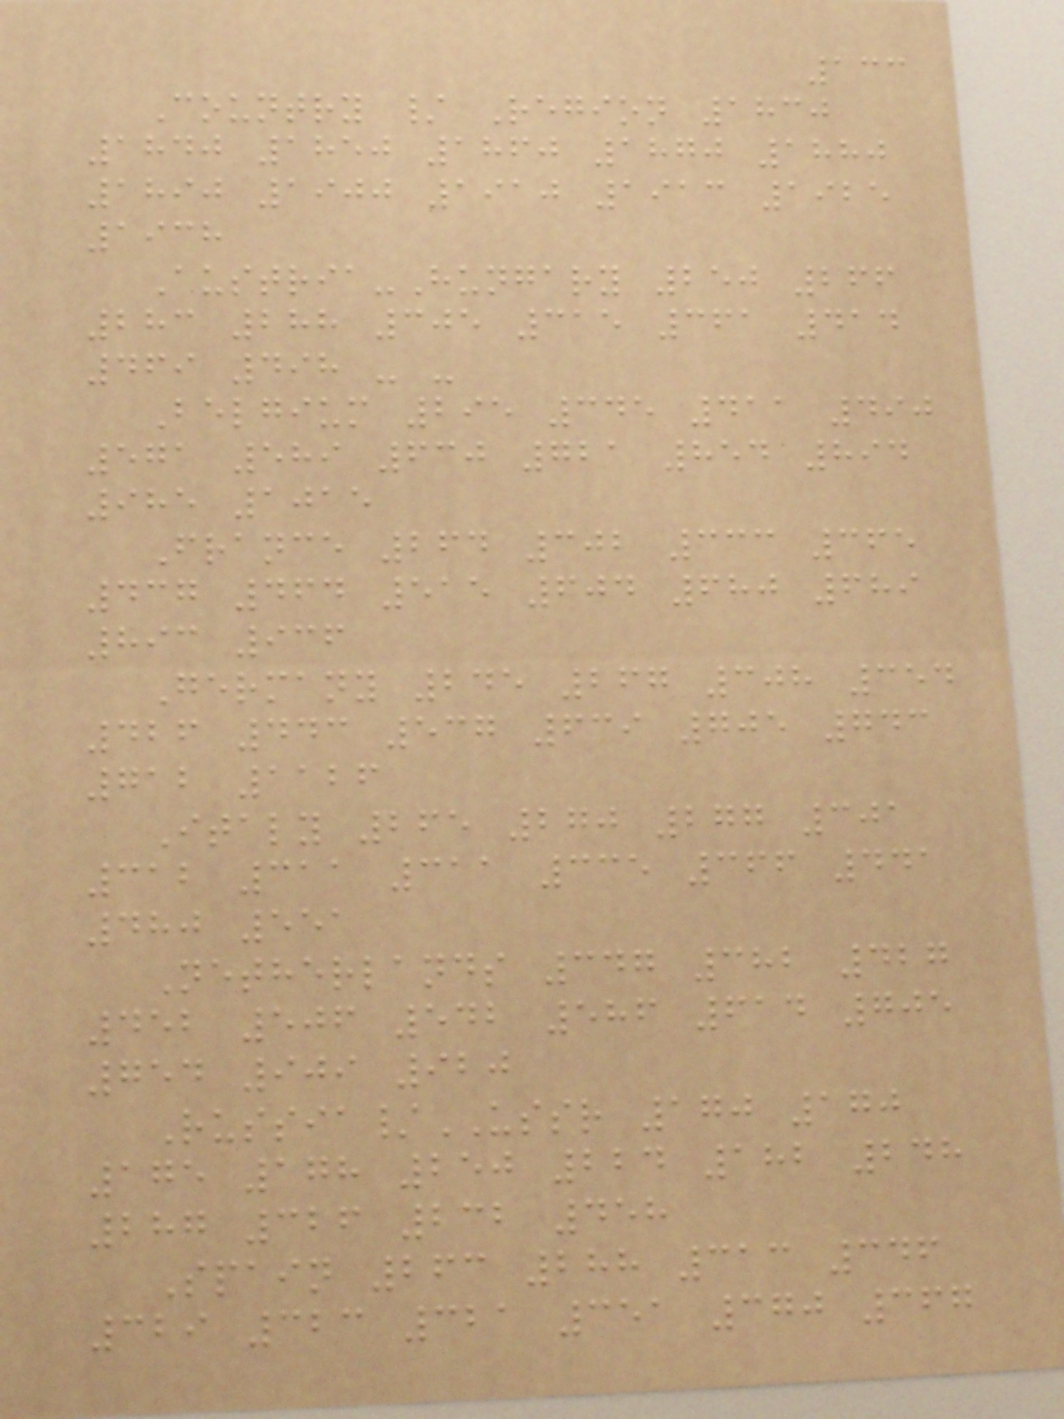133
Country / Region 1830
1840 1850 1860 1870 1880
1890 1900 1910 1913 1925
1938
Austria-Hungary 250 266
283 288 305 315 361 414
469 498 - -
Belgium 295 345 411 490
571 589 630 721 854 894
985 1015
France 264 302 333 365
437 464 515 604 680 689
893 936
Germany 245 267 308 354
426 443 537 639 705 743
712 1126
Italy 265 270 277 301
312 311 311 335 366 441
480 551
Netherlands 347 382 427
452 506 542 586 614 705
754 909 920
Russia/USSR 170 170
175 178 250 224 182 248
287 326 232 458
Spain 263 288 313 346
329 323 321 351 370 367
